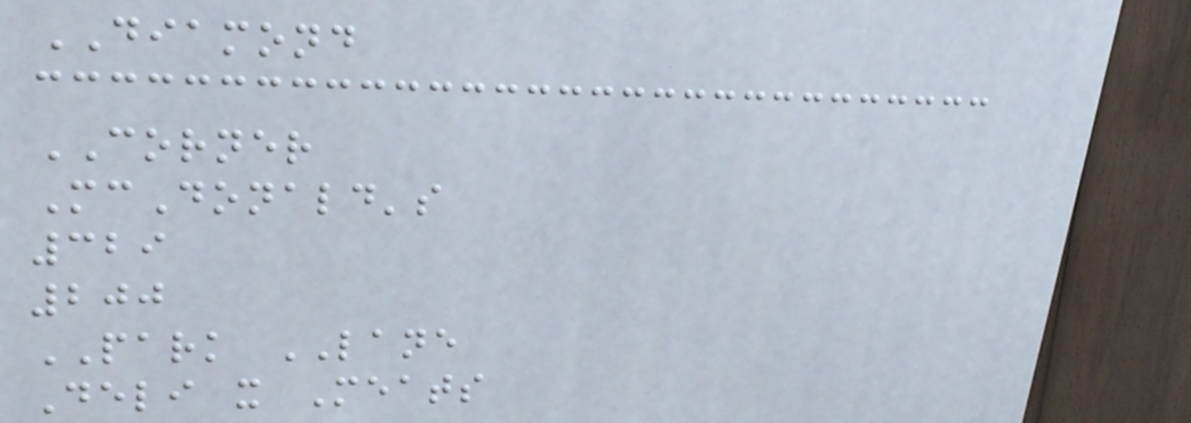DIAMOND
CORNER
McDonald's
329
200
PARK LANE
Deli x Meats
